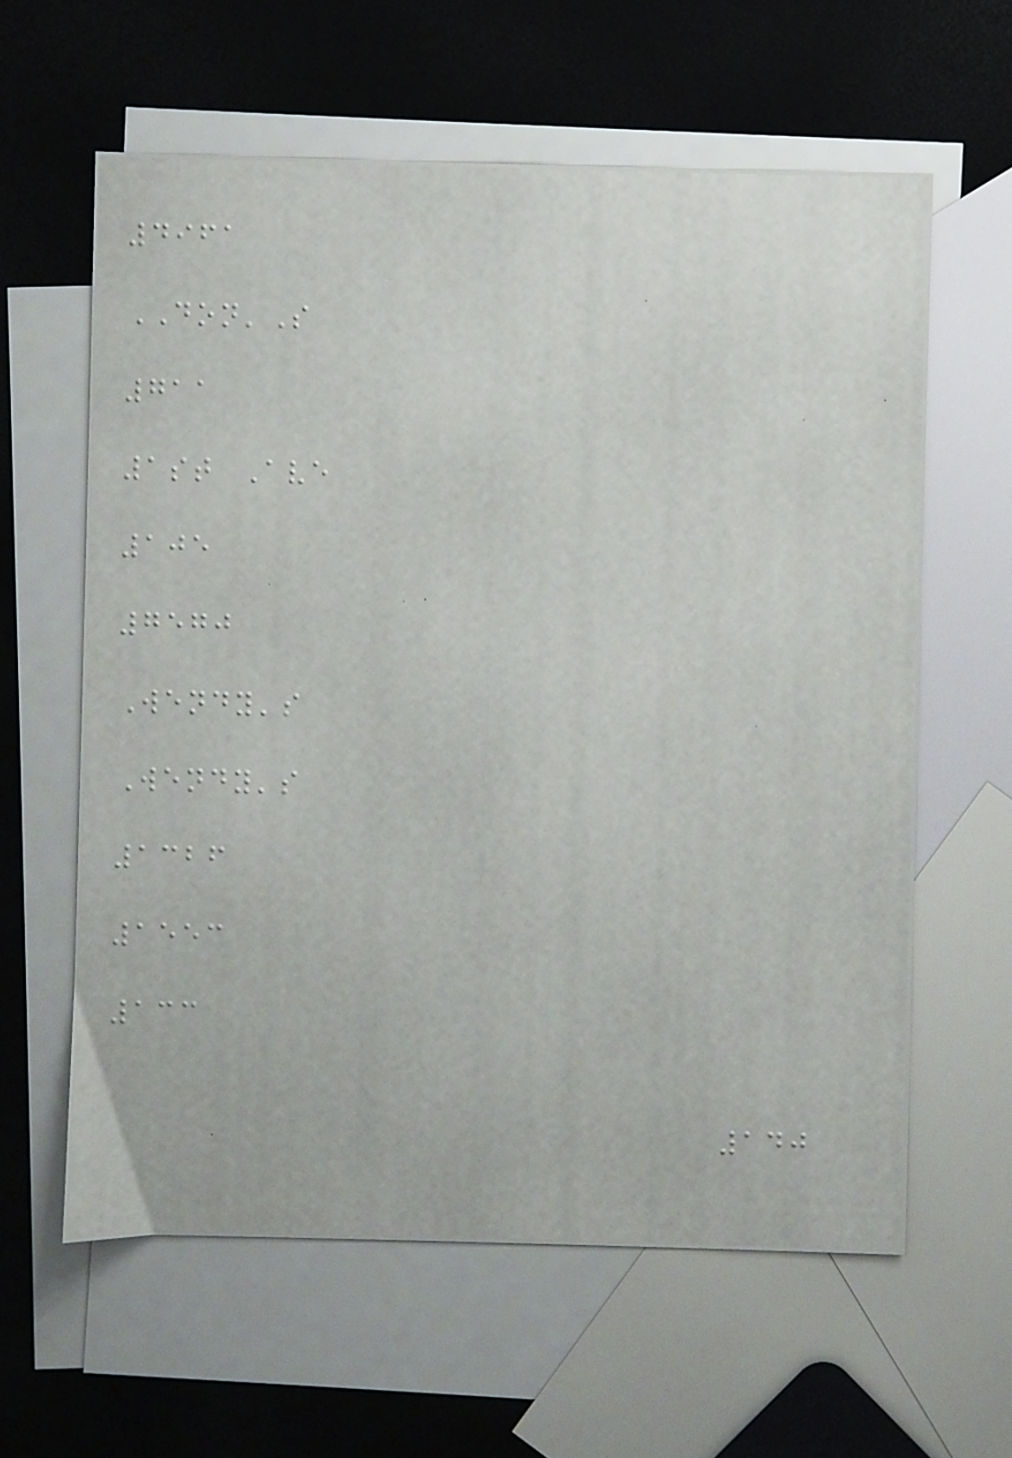4961
DON'S
711
1st Ave
105
7570
Wendy's
Wendy's
1326
1553
133
140
